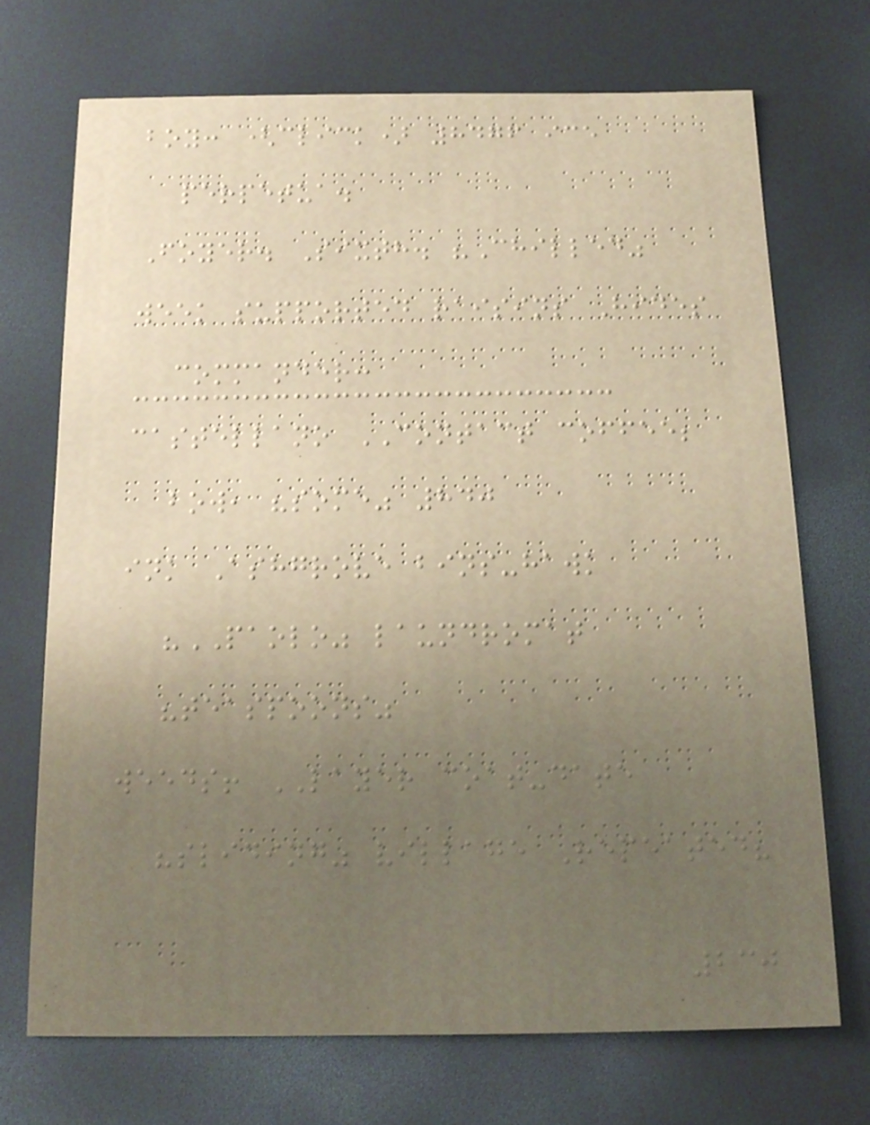boy: (click) 8476 ice
perpetua.
Foyer. Sixth. "Chilled"
week supported raisins Hides
commander:
castellano CONTACT coffee;
bow, "some" 840
ink Ashgrove bins-hawk
"PAOLO" laundromat
"teaspoons"
weeds! LAYER coat-date
"sliding" village Repeated?
230
